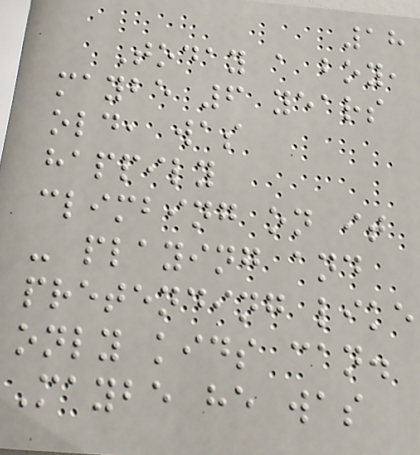18
Today a boy,
maybe 6 years
old, was
happily
climbing on it
- playing and
pretending like
only kids can.
Maybe he was
